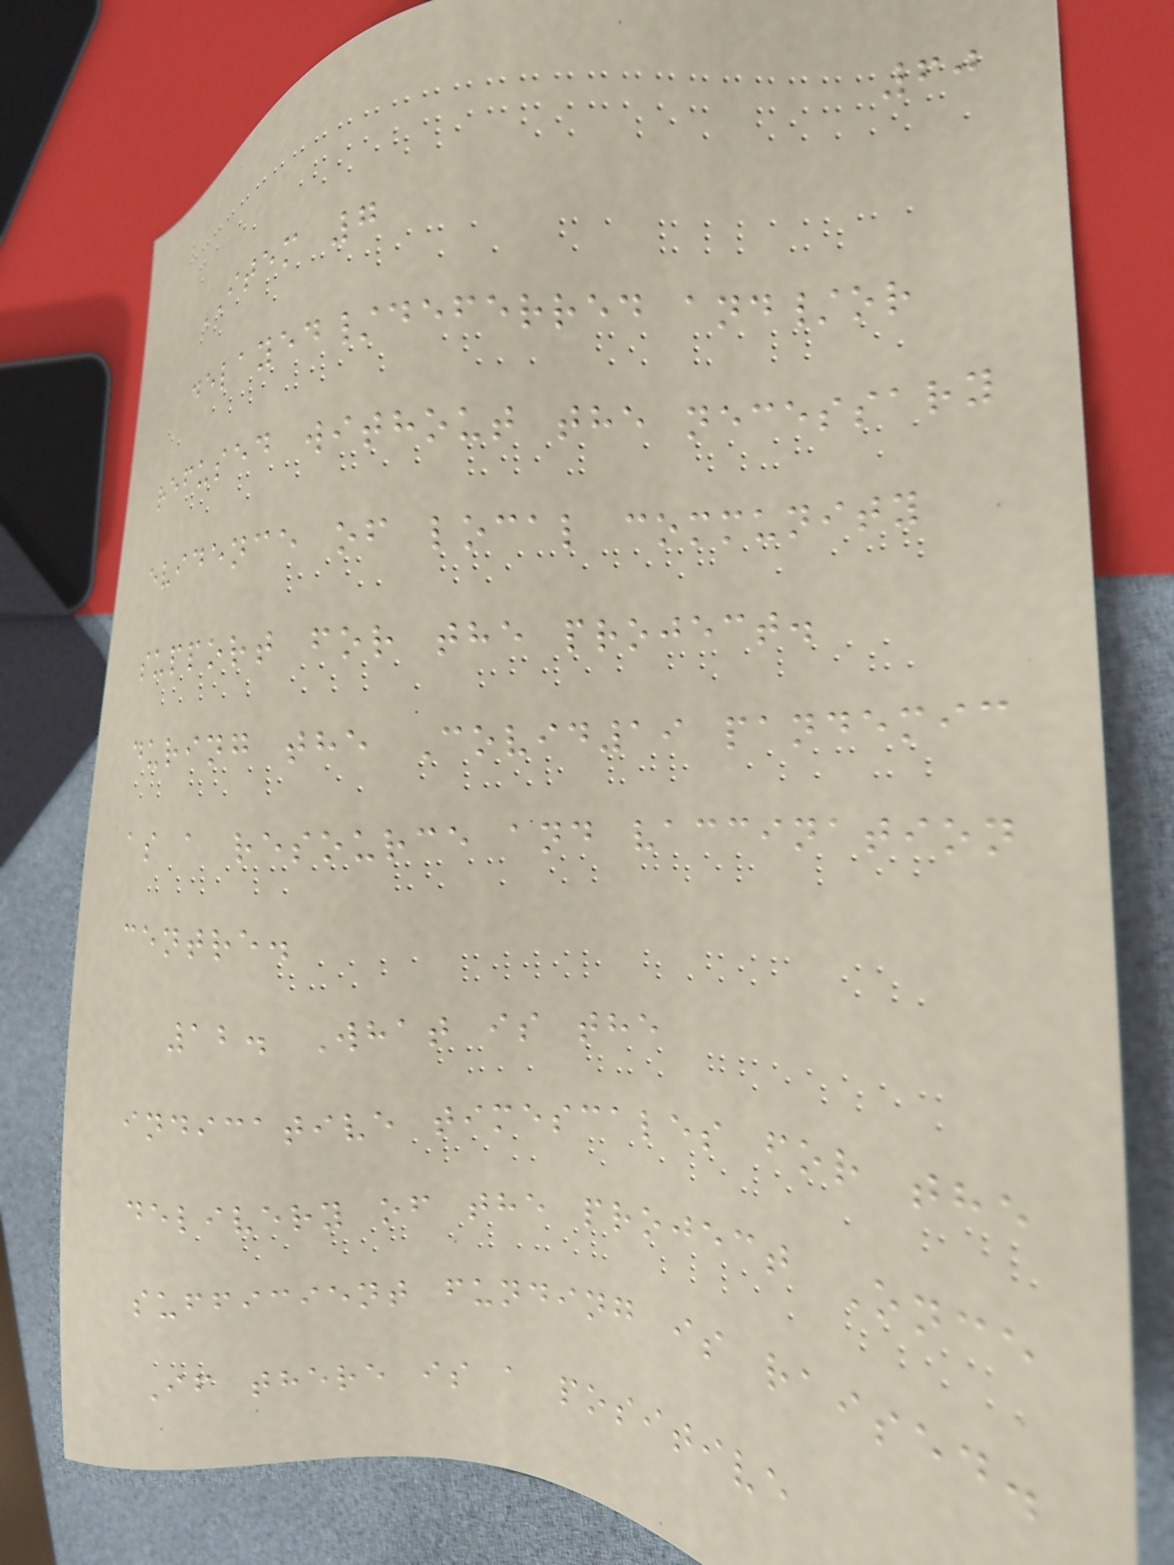60
ITEM 7
delayed/deferred and/or
refused without the necessary
evidence of local community
support for the project.
during the Covid19 pandemic
as a resource and vaccination
centre.
12. What is the
indicative timescales for the
delivery of the project Once
sufficient funding is raised.
If there is a positive
